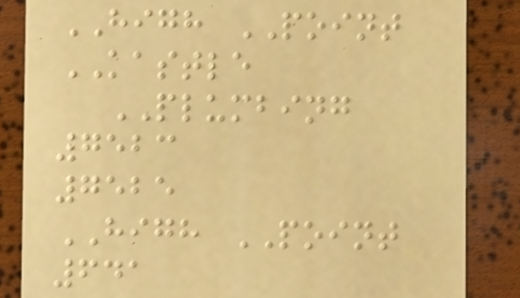HIGH POINT
KASTLE
PLUMBING
7523
7525
HIGH POINT
641
